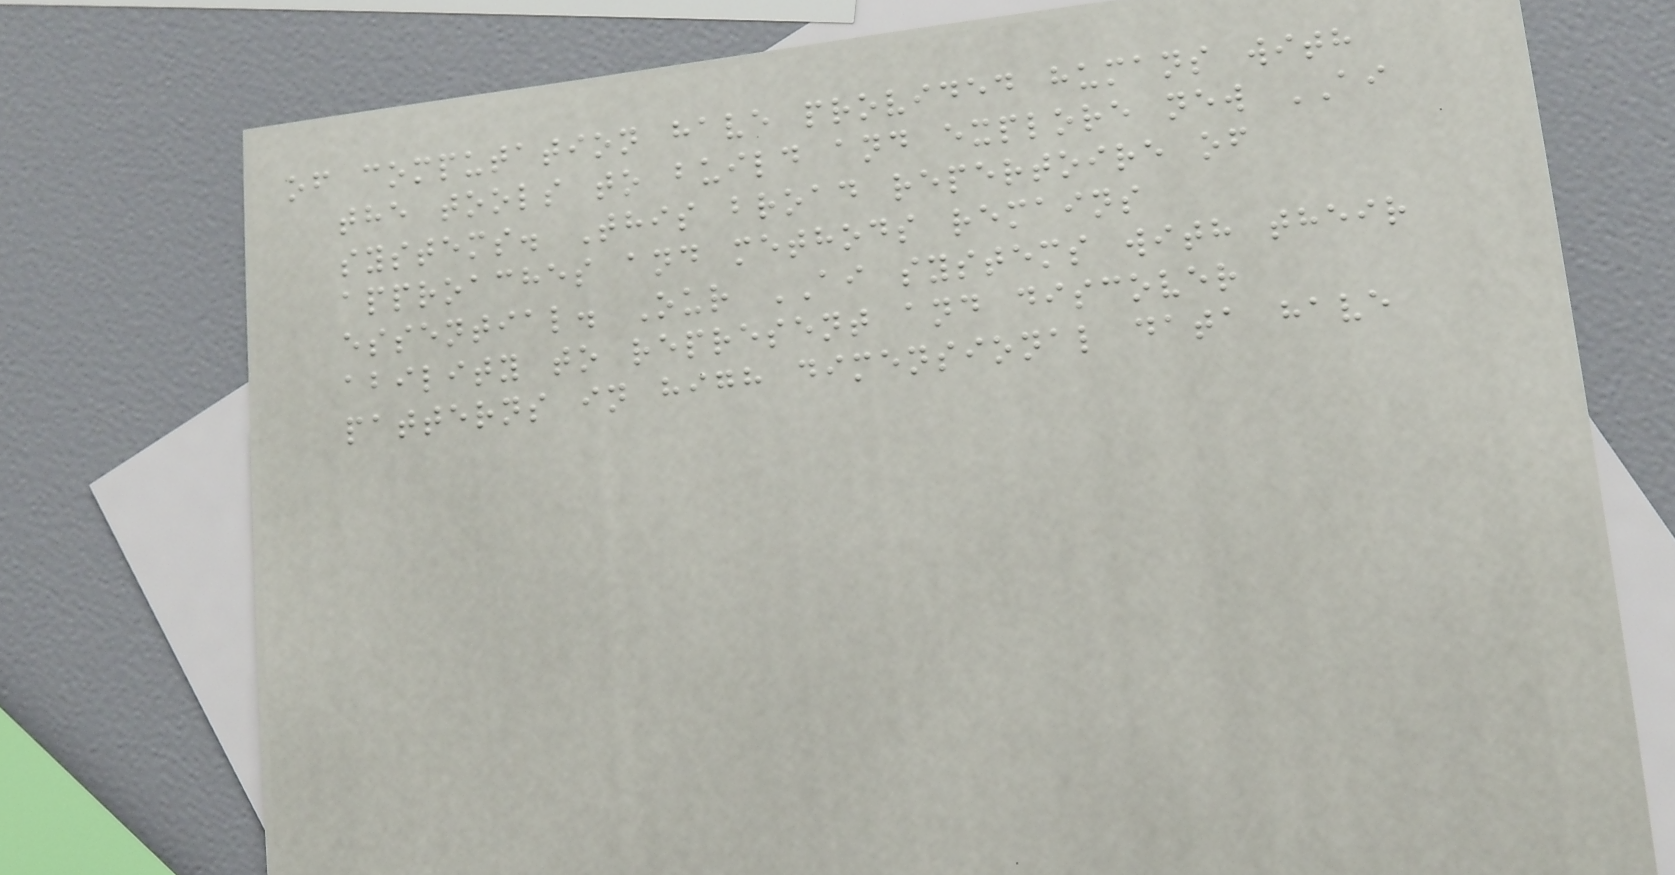of computation have provided humans with
the tools to build and explore new AI
systems. This broad repertoire of
approaches and methods remains
essential. Our AI systems with their
ability to represent and discover
patterns in high dimensional data have
